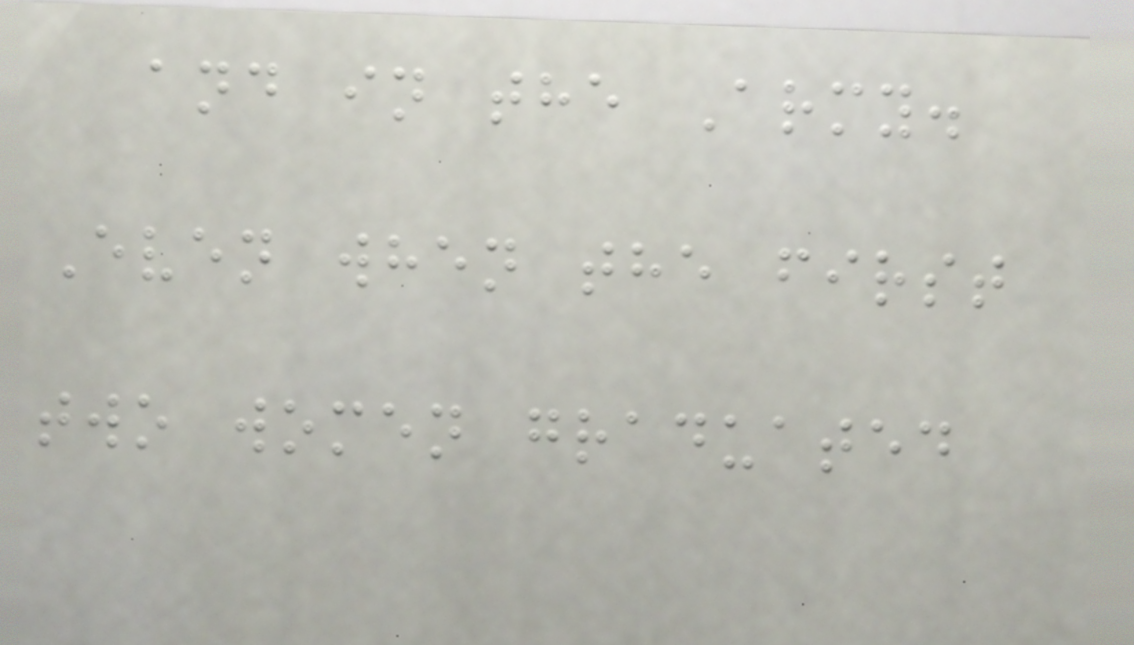and in the Army.
Even when the first
two women graduated
